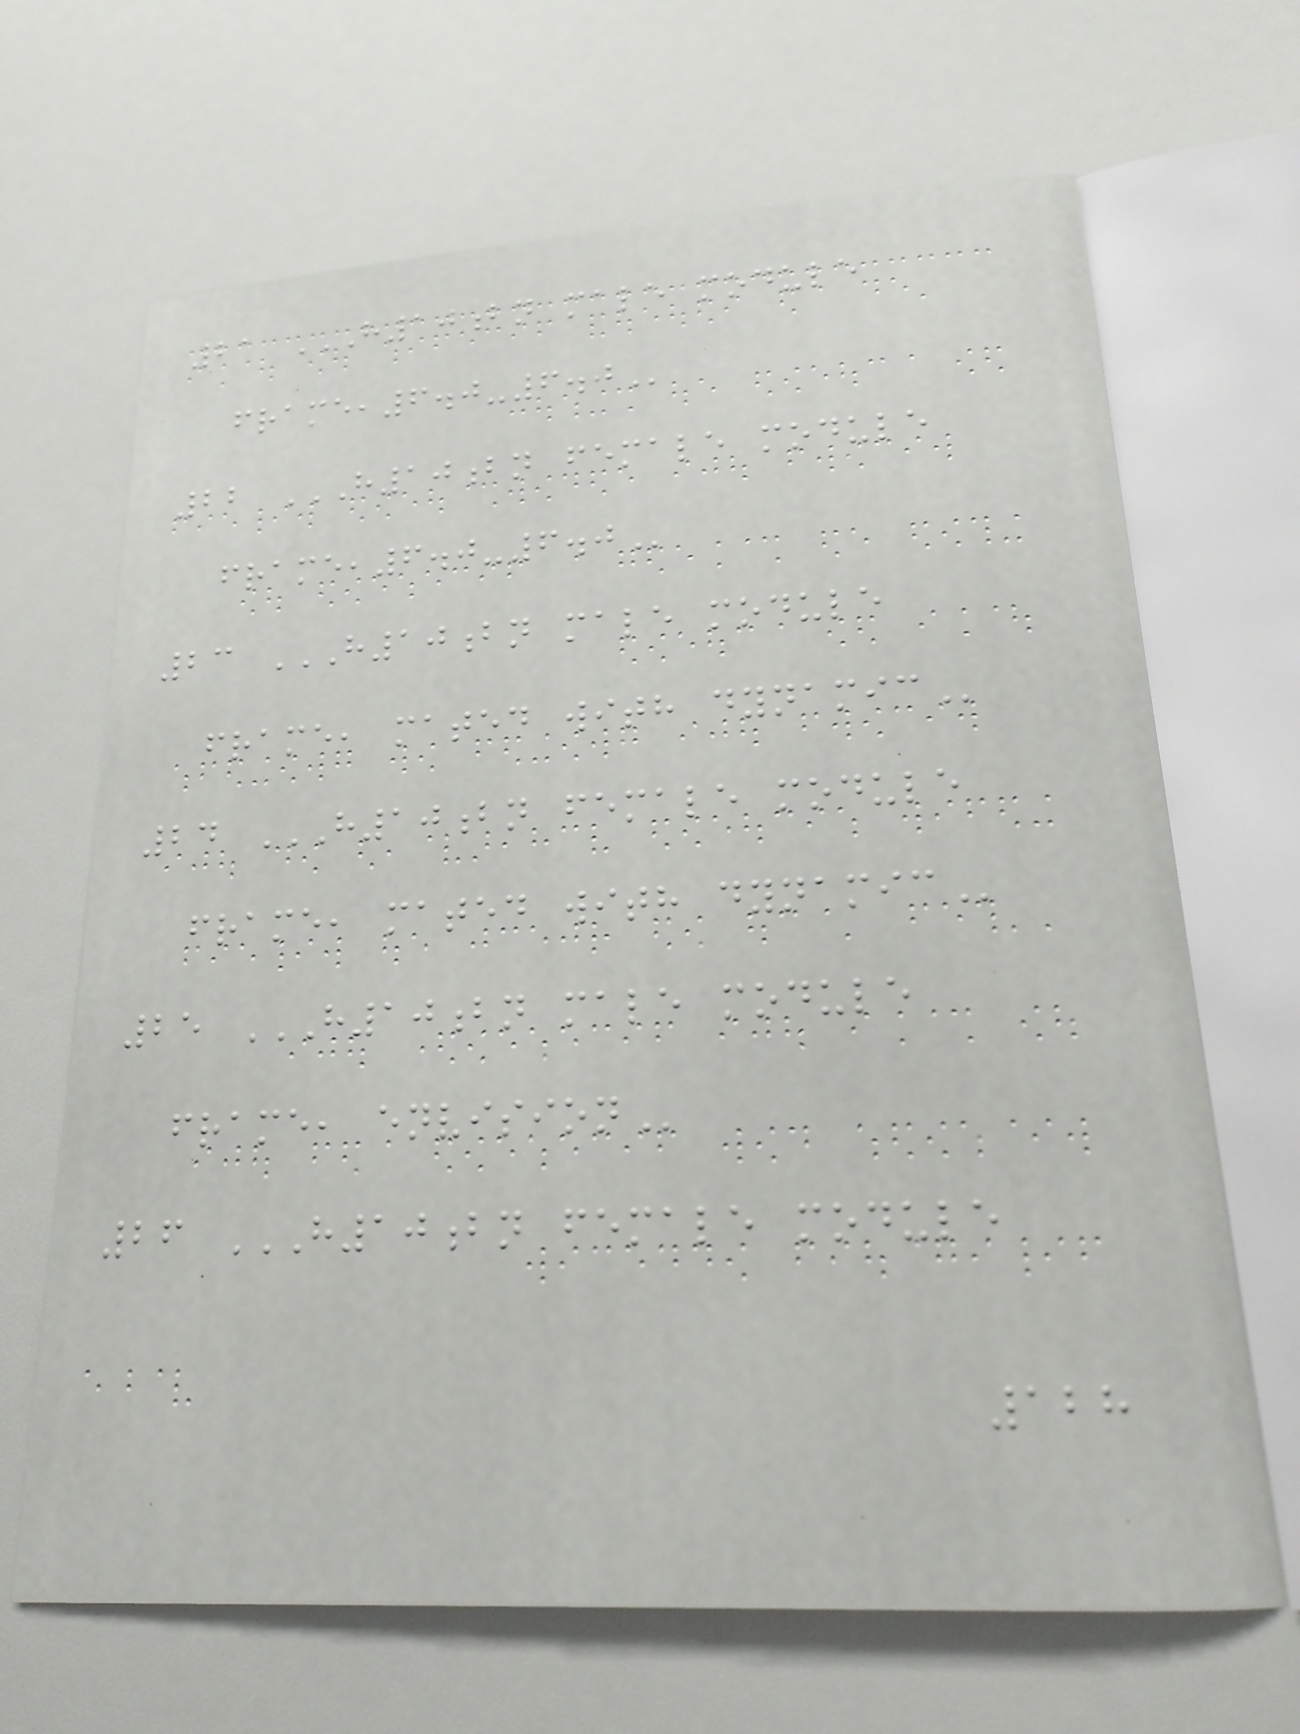21 H10BN MALE MODULE
FRAME,6.0-6.0
22 H10BN FEMALE MODULE
FRAME,6.0-6.0
23 H10BN MALE MODULE
FRAME, MATED WITH DYNAMIC
24 H10BN FEMALE MODULE
FRAME, MATED WITH DYNAMIC
25 H10BN MALE MODULE
FRAME, ENVISION
26 H10BN FEMALE MODULE
128
